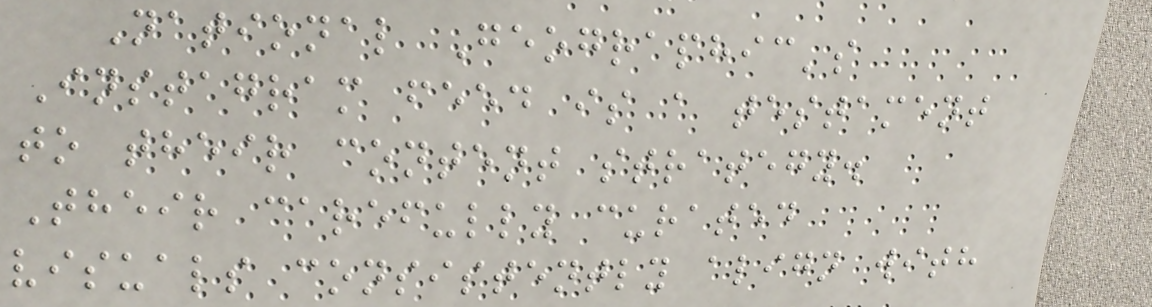National Geographic's
Instagram feed is a testament
to their content strategy.
Their carefully curated
visuals consistently align with
